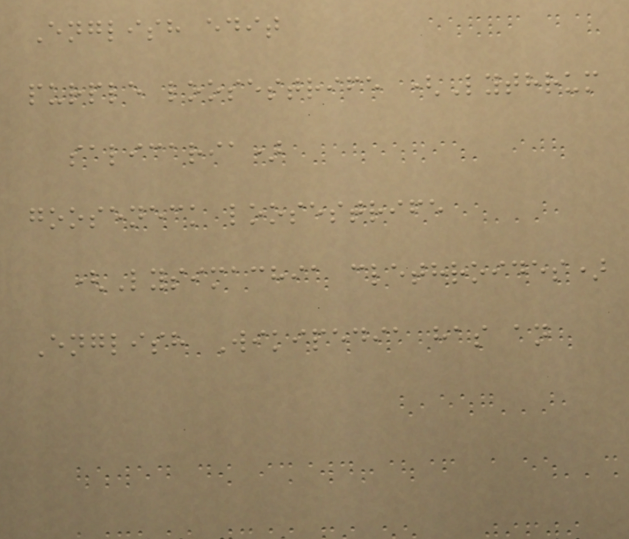English edit
purple loosestrife (Lythrum
salicaria)
gooseneck loosestrife
(Lysimachia clethroides)
English Wikipedia has an
